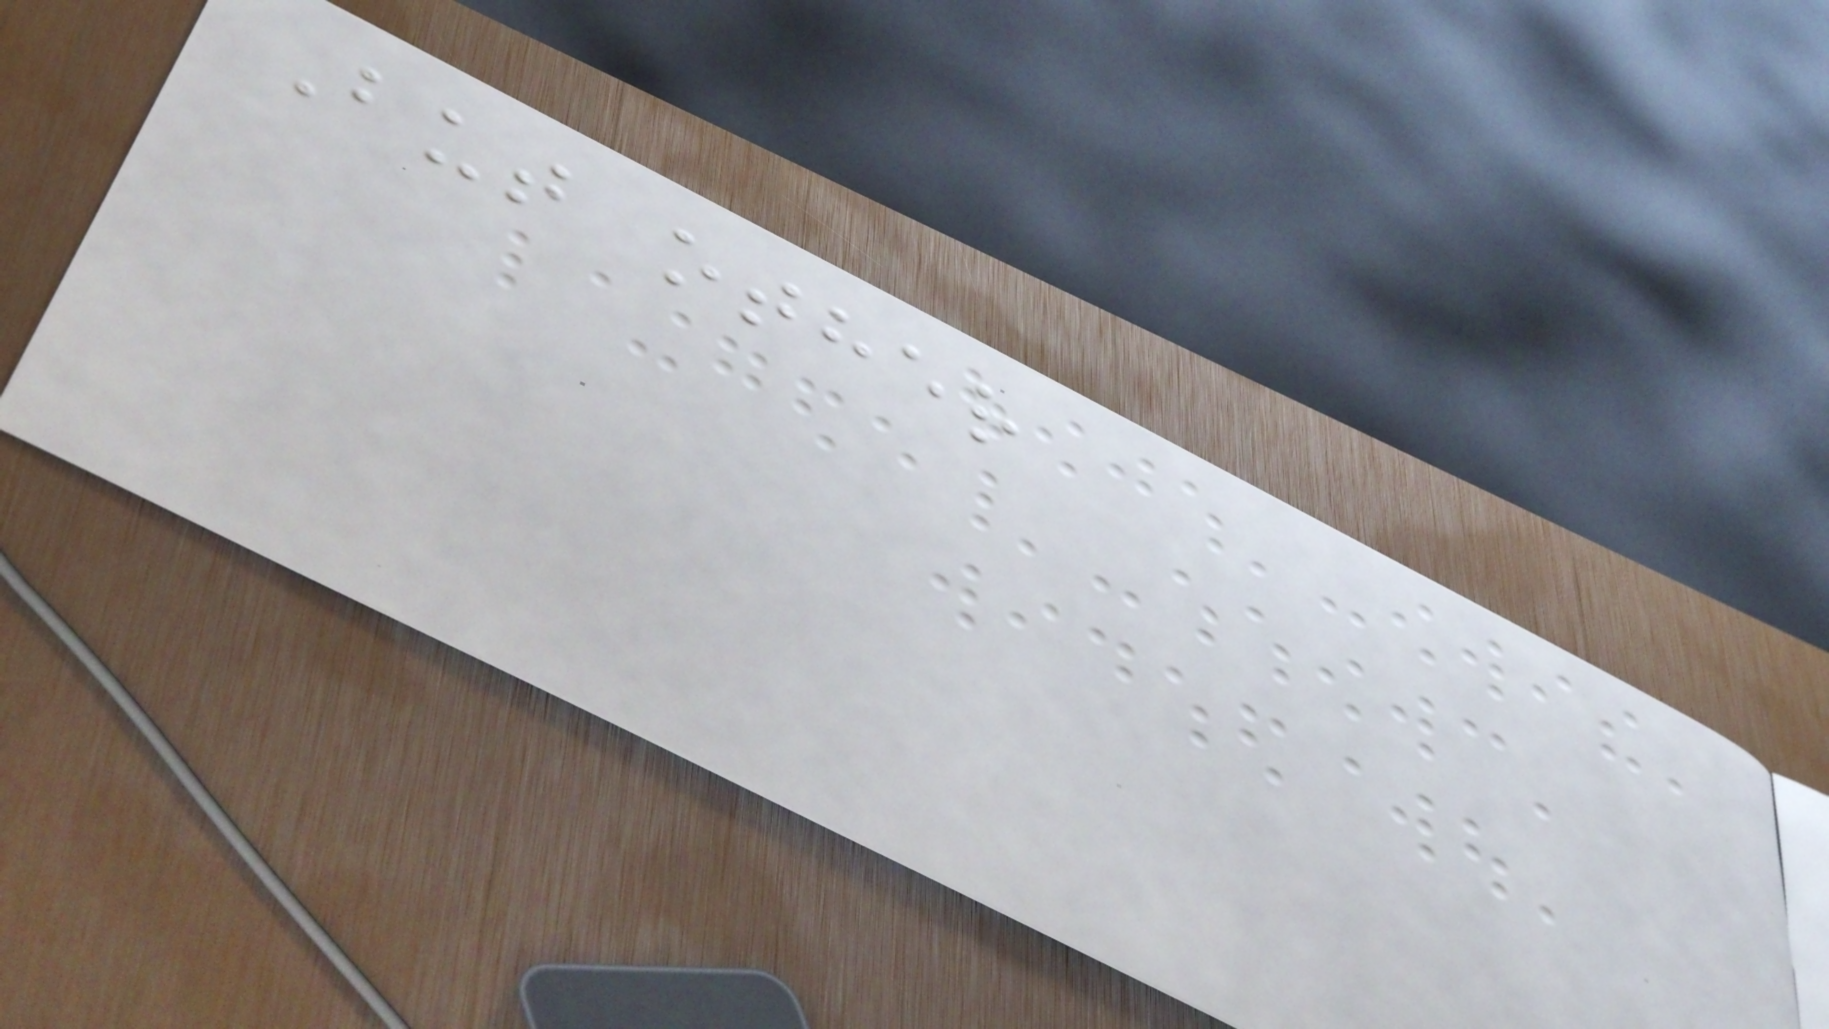But other
